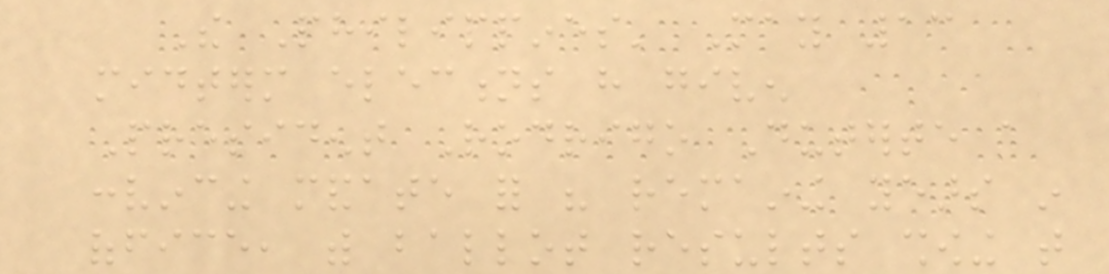The Philippines' May 13
midterm elections have given
President Rodrigo Duterte a
convincing mandate for his remaining years in
office, with ballot results showing that
